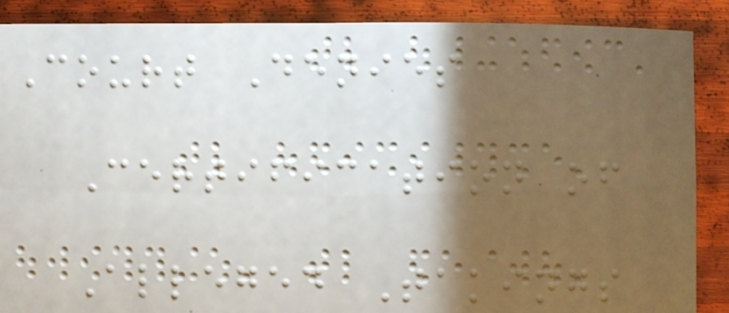Court Denies
Certification of
Alleged Takings
